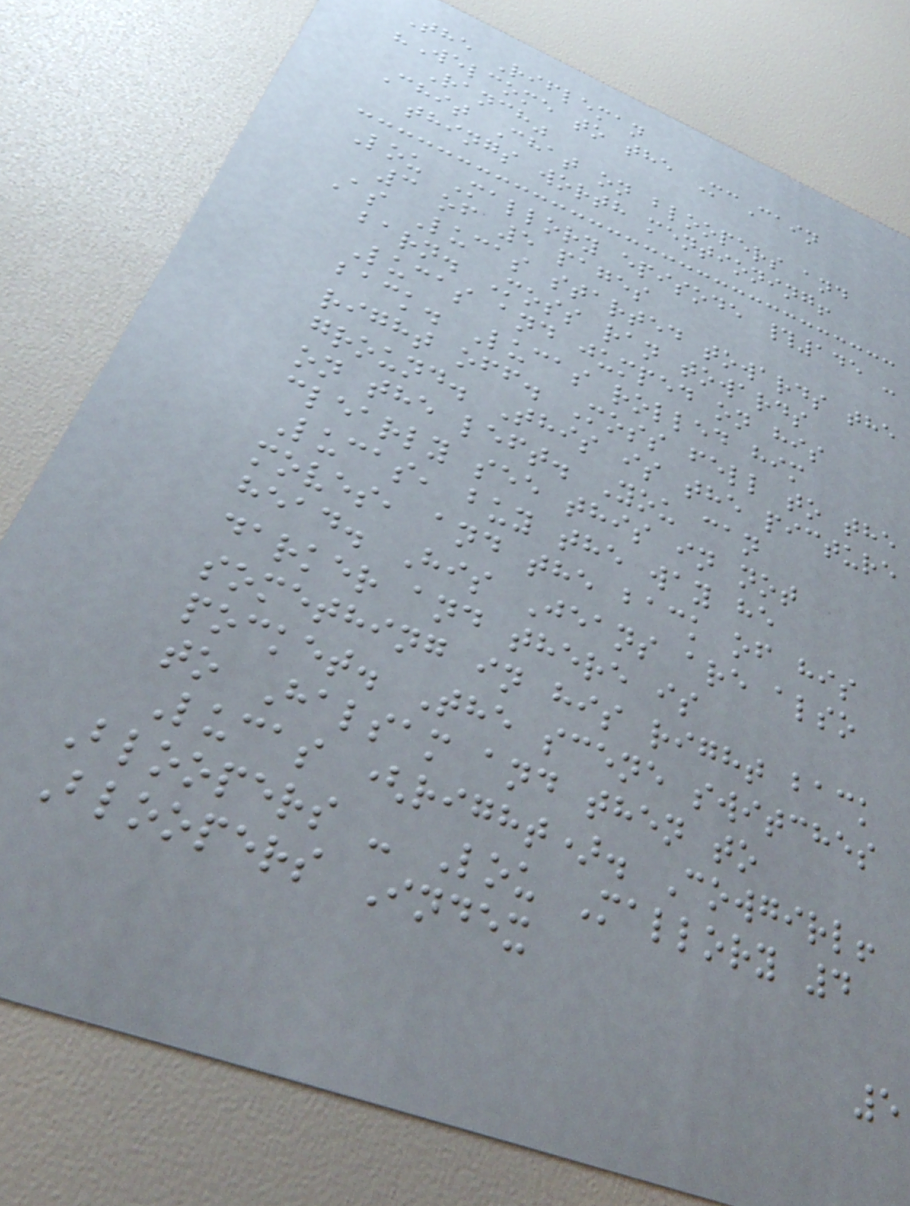The Rifleman
"Welcome to the McCain
Ranch"
Chit Chat on bloopers and
things worth mentioning!
Lou Mallory episode #145 -
3 of 5 pages
As Lucas started towards the
barn. Moss ran towards
Lucas and jumped on his
back. Lucas rolled him
right off. Moss fell to the
ground. This is the picture
on the left. You can
clearly see this in not
Lucas, buy the way he
moves, and the back of his
head. His Jeans are also
darker and there is
something in his right back
pocket. The scene switches
to Halsam and then to
Lucas (right). Cowgirl!
Bloopers - Lou Mallory 4
Bloopers Index
5
